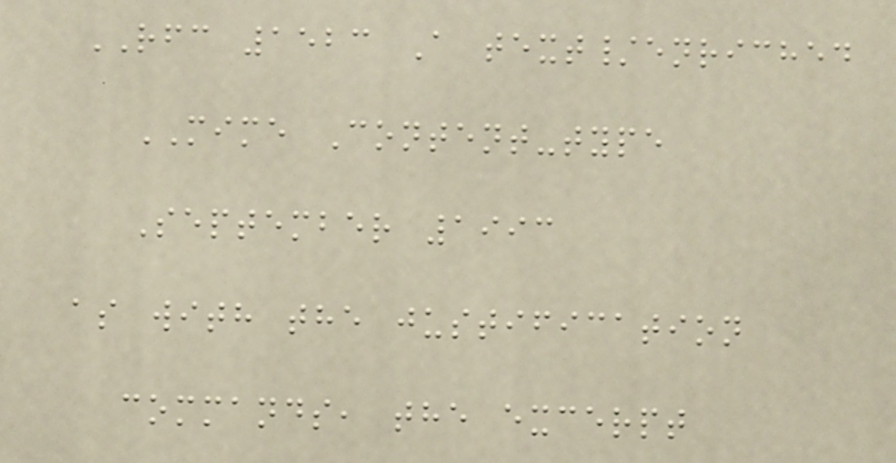RFC 1523 A text/enriched
MIME Content-type
September 1993
as with the justification
commands, the excerpt
